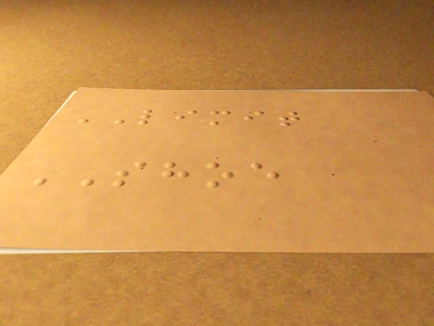LIMIT
SHOE
